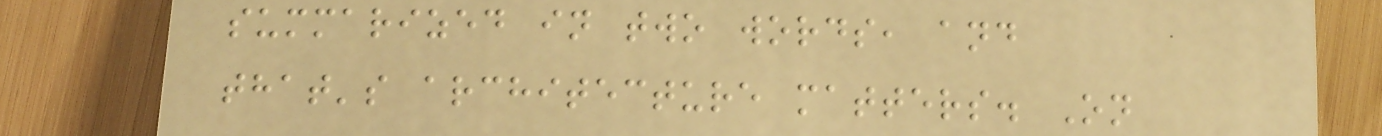summarized in two words, and
that's architecture matters. On
